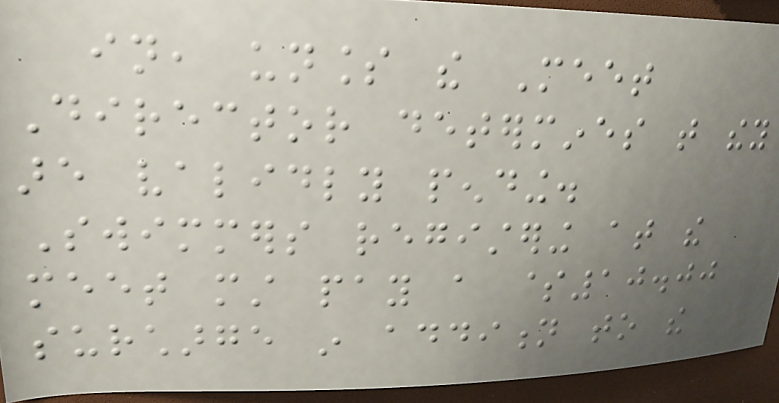in, unless the Meet
Director determines that they
are validly pending.
Swimmers registering at the
meet must pay a $10.00
surcharge in addition to the
